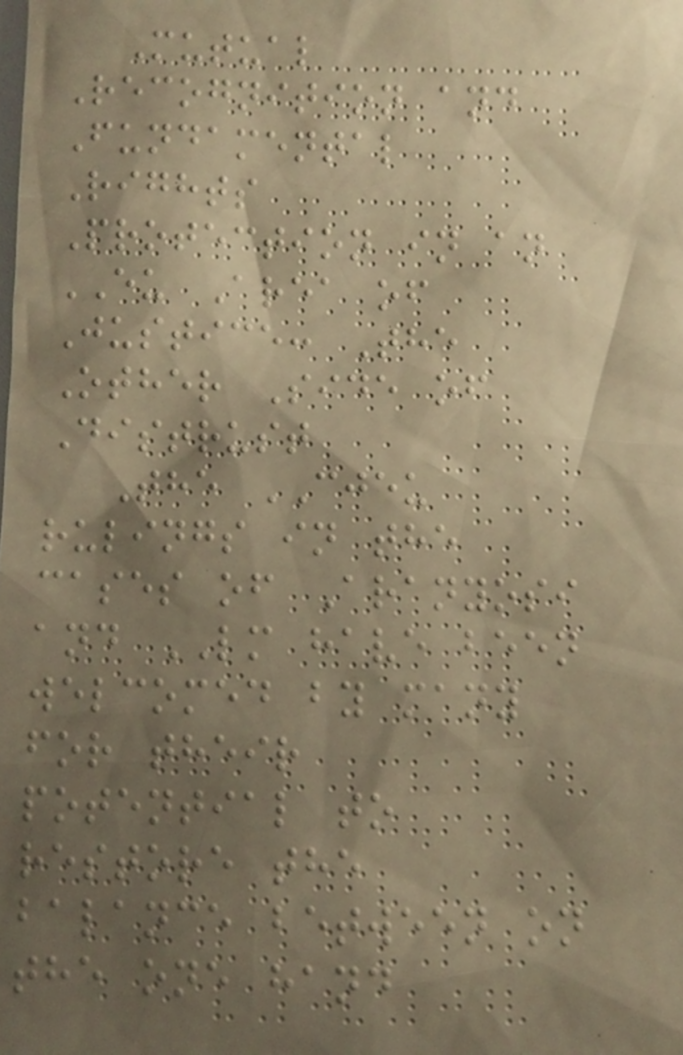Mutual
Recognition and
Fundamental
Rights
Protection in an
EU Area of
Justice: The
Other Side of
Distrust
The CJEU
rulings in the
cases of Aranyosi
and LM have been
welcomed by many
for their
potential to
restore the
balance between on
the one hand
